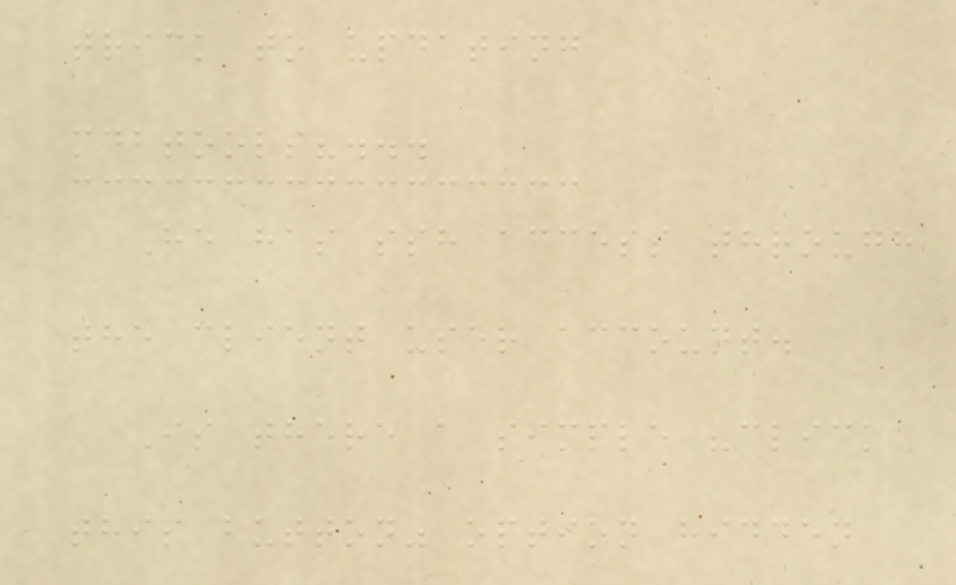trick to updating
mdbtools?...
He has ssh access through
the client user account.
Is there a simple "click
this button" option hidden
